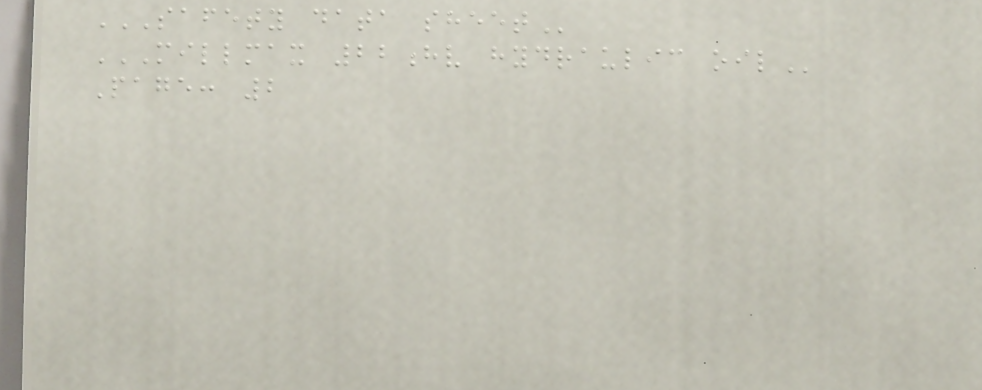SAFETY DATA SHEET
MILLMAX 22HV HYDRAULIC OIL
Page: 2
